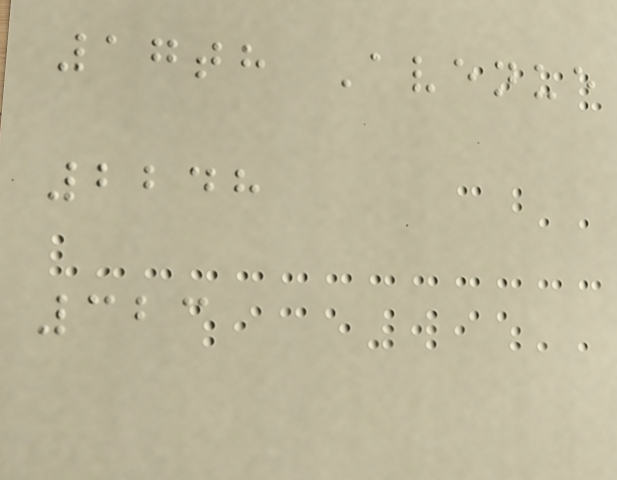17th Avenue
2248
323
